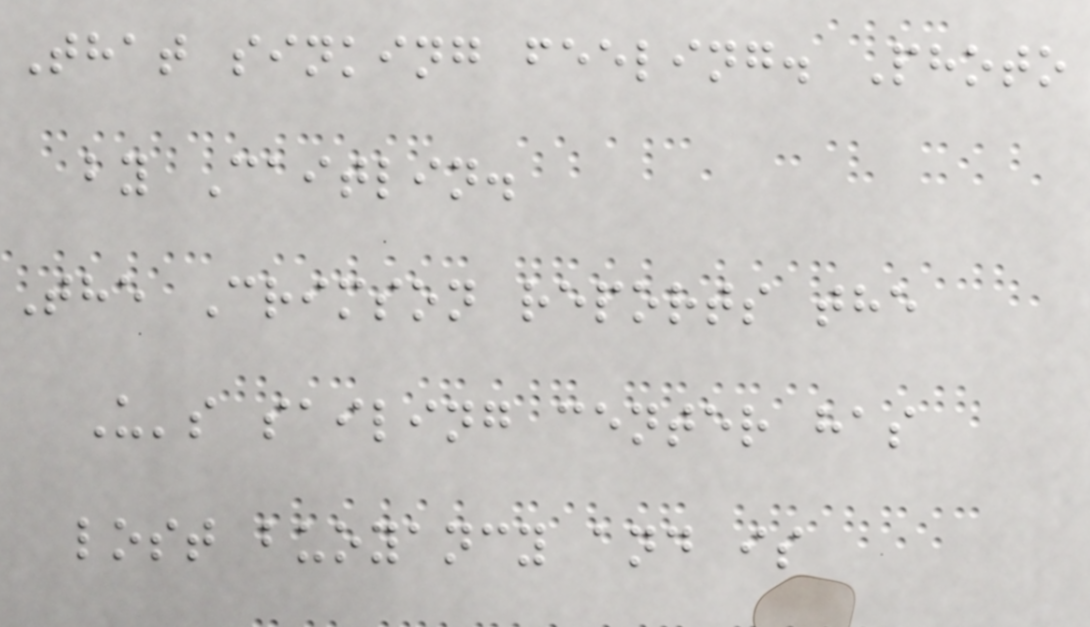That sinking feeling. Photo
by Caitlin.
The Crimson reports the
U's sailing center has
lost buoyancy and is
